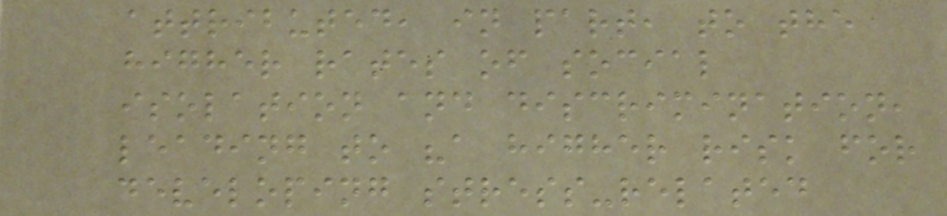attributed, in part, to the
higher rates of social
isolation and discrimination,
leading to "a higher risk for
developing stress-related
